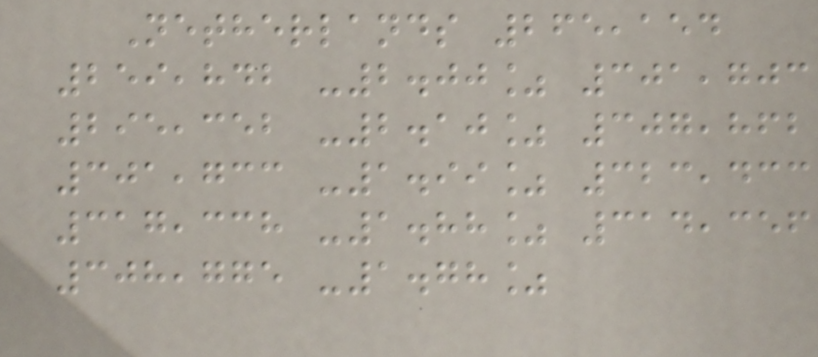Netherlands 265,154
259,842 -2.00% 301,703
295,352 -2.10% 307,862
301,733 -1.99% 323,433
317,338 -1.88% 314,356
308,775 -1.78%
